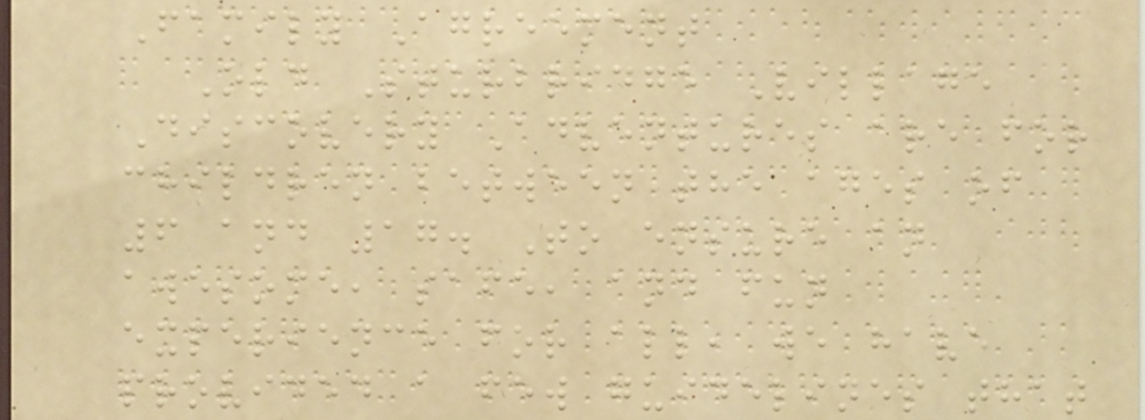Family Agreement
Old Sturbridge Village
Discovery Adventures are for
children between the ages of
6 and 17. To ensure an
awesome, safe, and fun
experience for all, we have
provided a few guidelines that
